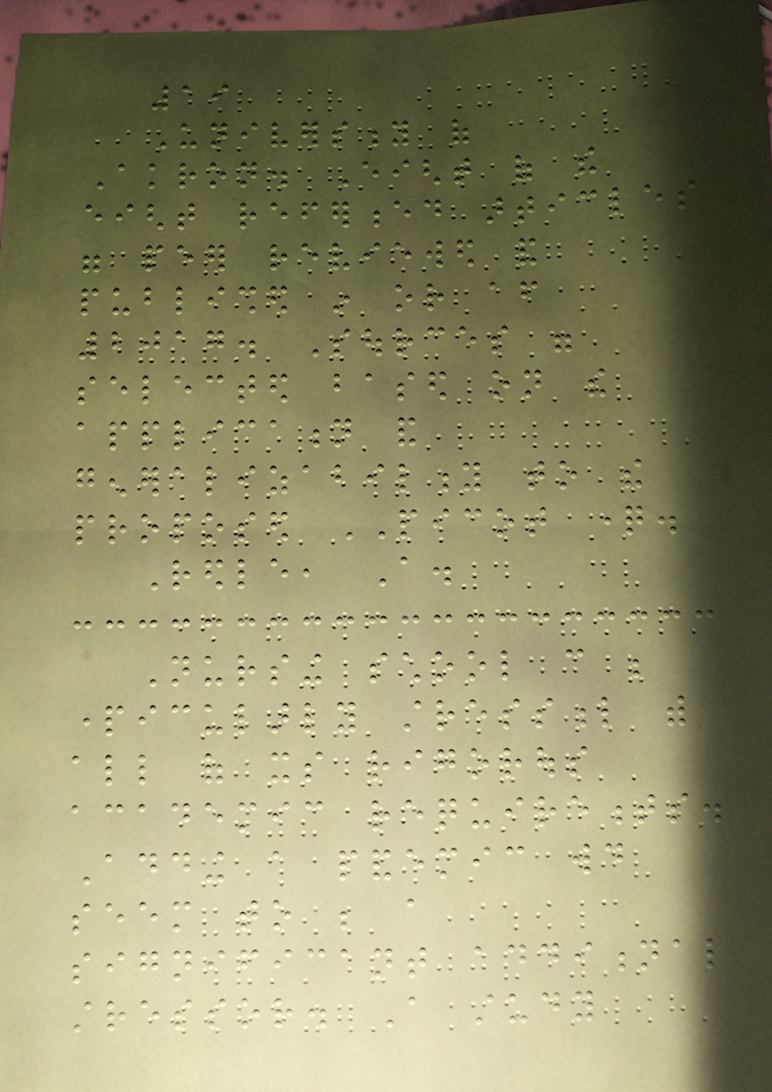19
University of
Akron. Eight of the
eight referenced articles
were peer reviewed and
published in or after
2017. Sources were
selected based on the
application and
generalizability to the
proposed PICOT question.
Redle, A.
Nursing school can be
particularly stressful with
all of its rigorous
academic requirements.
Adding a pandemic would
seem to be a
significant additional
stressor. A study
